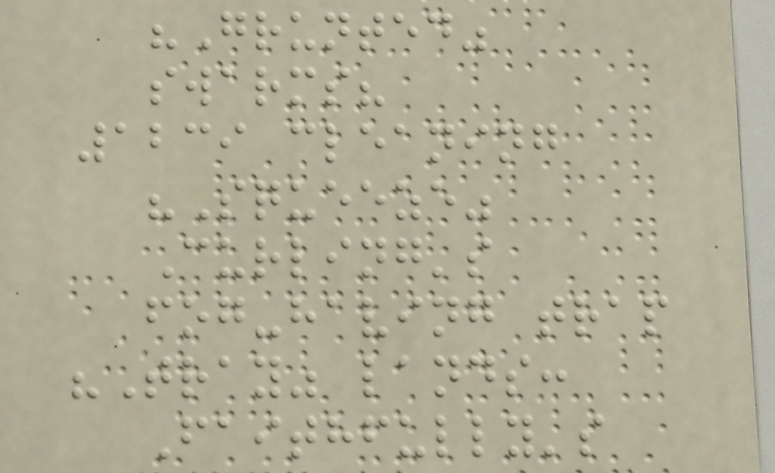"Grunted"
swarms?
1239 cleaning
"Squeeze"
Curling's
fog-having trap
"Tray" lands:
Faithfully's
